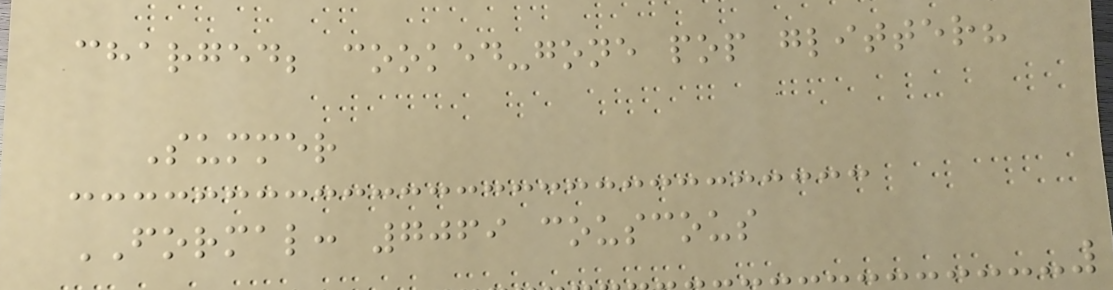charged; cooked-gone pop glitter?
Summer
FORMAL: 7069 couscous
